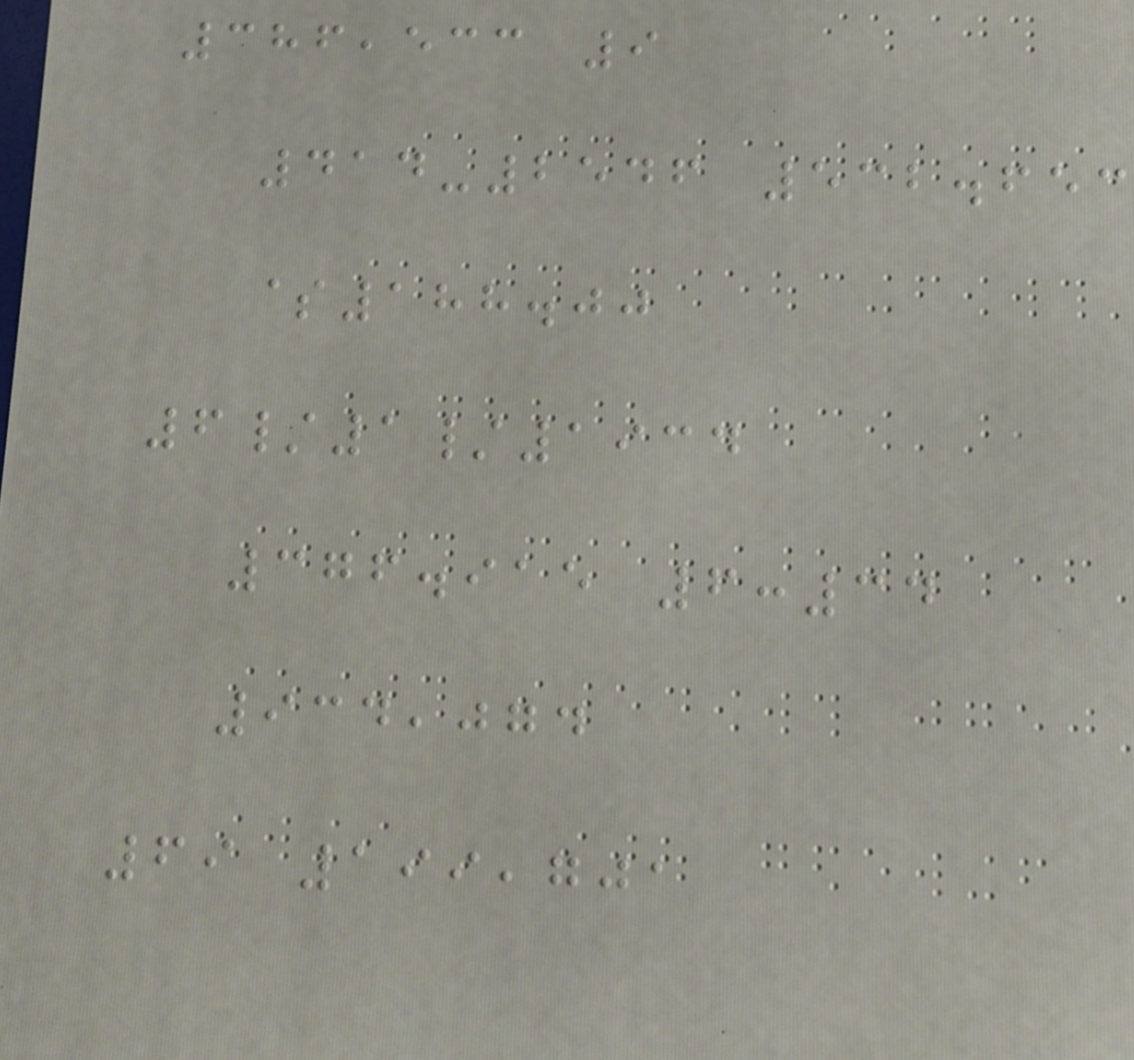386,533 9
414-2546 532.653
$188.00
6/1/1934
376.915 6:34
934,074
69 199,701
